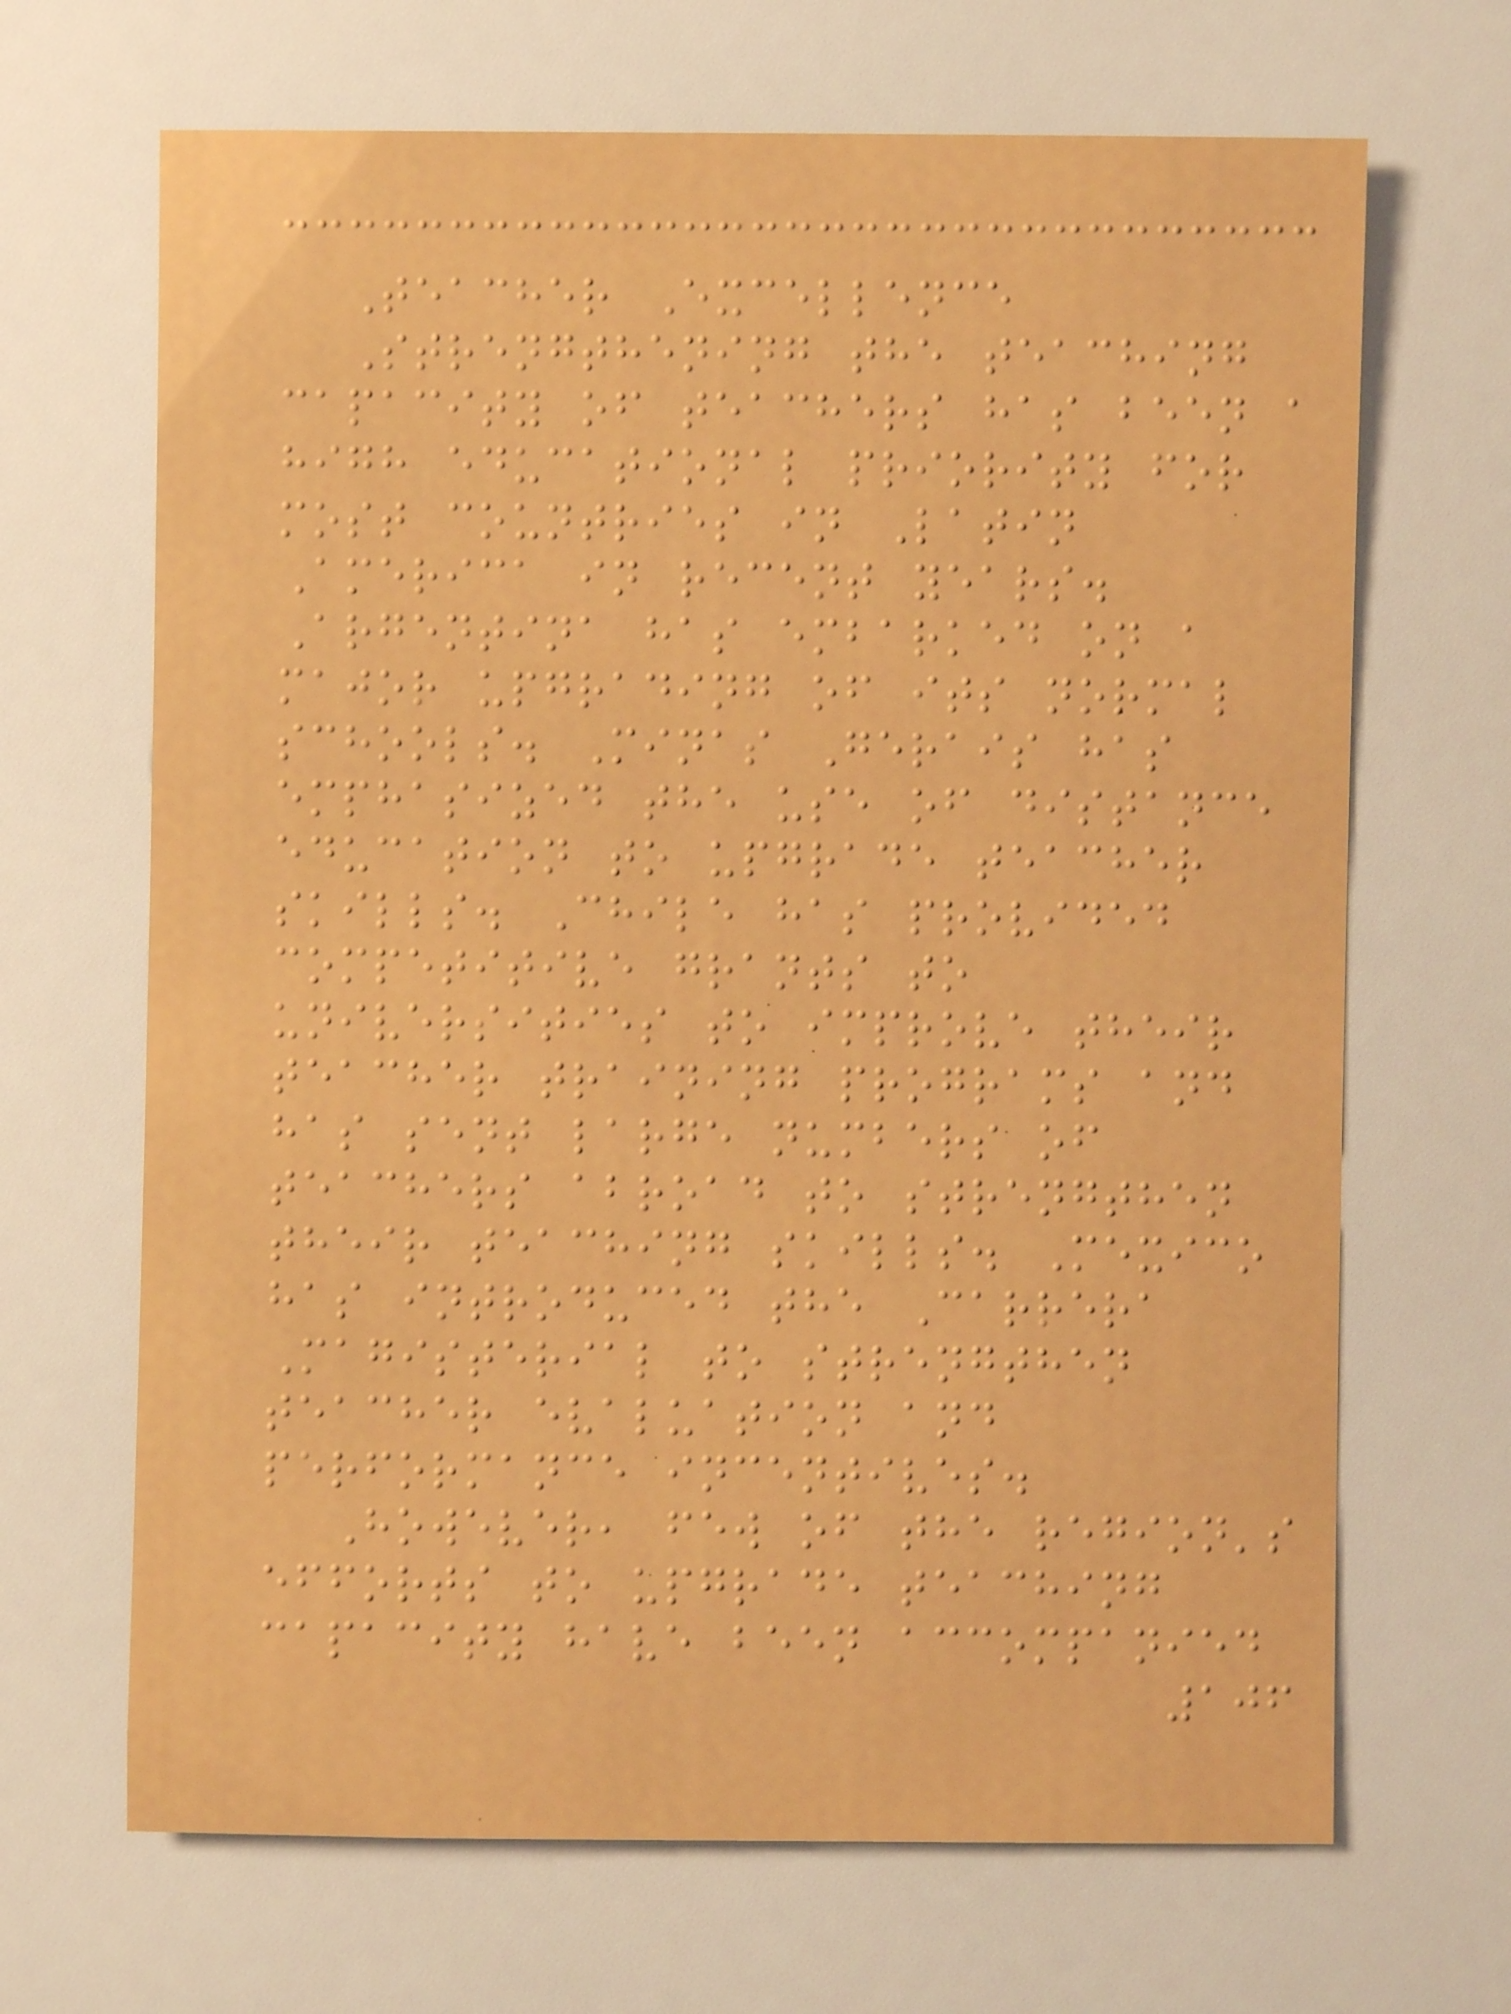Teacher Excellence
Strengthening the teaching
capacity of teachers has been a
high educational priority for
most countries in Latin
America in recent years.
Argentina has embarked on a
major upgrading of its normal
schools. Minas Gerais has
emphasized the use of distance
education to upgrade teacher
skills. Chile has provided
competitive grants to
universities to improve their
teacher training programs and
has sent large numbers of
teachers abroad to strengthen
their teaching skills. Mexico
has introduced the Carrera
Magisterial to strengthen
teacher evaluation and
performance incentives.
However, few of the region's
efforts to upgrade teaching
capacity have been accompanied
106
